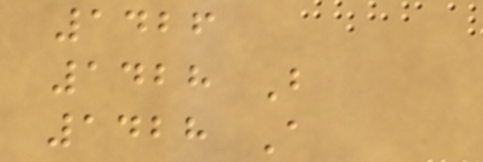1426
1428 B
1428 A
